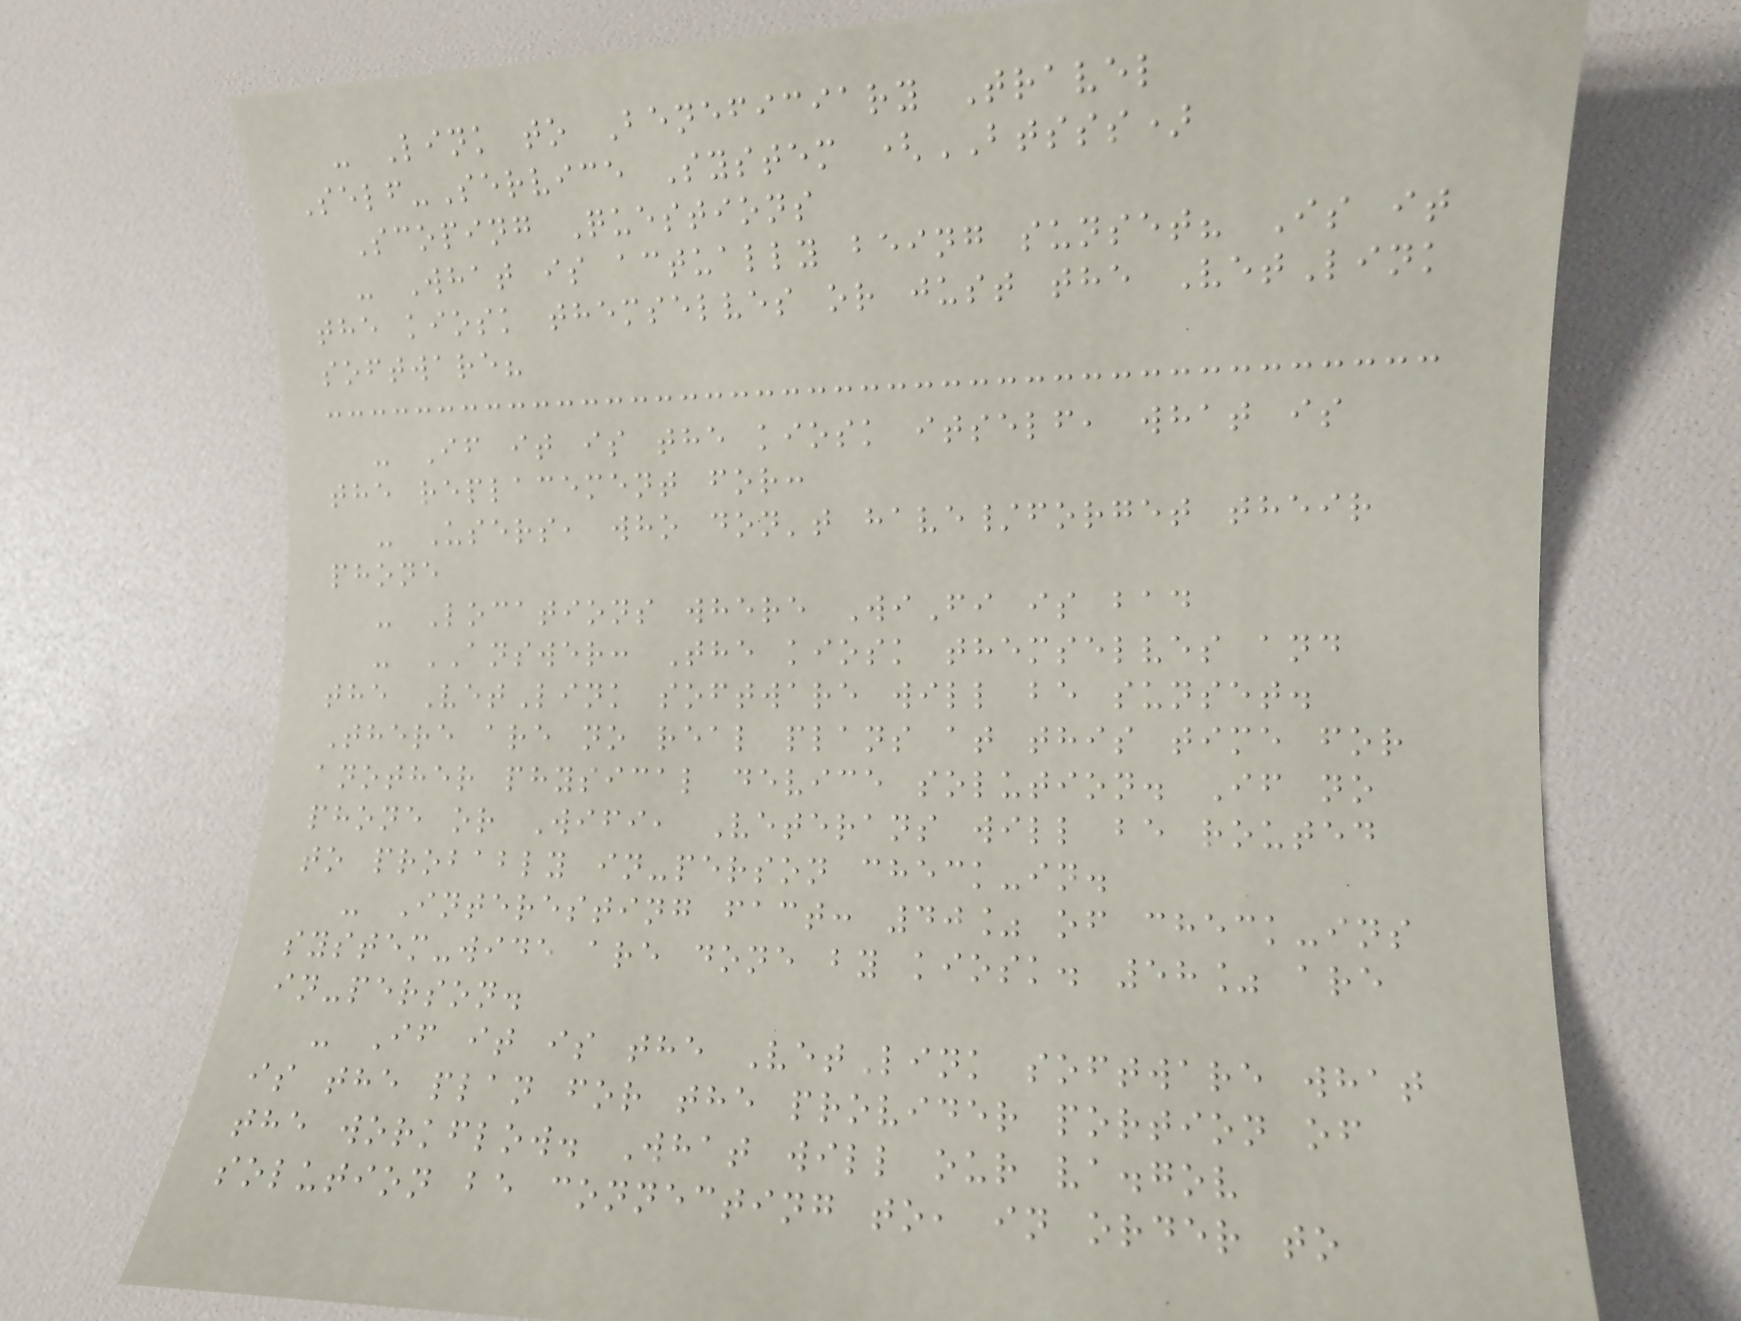- Link to Beneficiary Travel
Self-Service System (BTSSS)
Scoping Questions
- What is actually being sunset? Is it
the kiosk themselves or just the VetLink
software?
- If it is the kiosk itself, what is
the replacement for:
- Users, who don't have/forget their
phone
- Locations where WiFi is bad
- ANSWER: The kiosk themselves and
the VetLink software will be sunset.
There are no real plans at this time for
another physical device solution. If no
phone or Wifi, Veterans will be routed
to probably in-person check-in.
- Interesting fact: 40% of check-ins
system-wide are done by kiosk. 58% are
in-person.
- If it is the VetLink software what
is the plan for the provider portion of
the workflow. What will our va.gov
solution be connecting to, in order to
